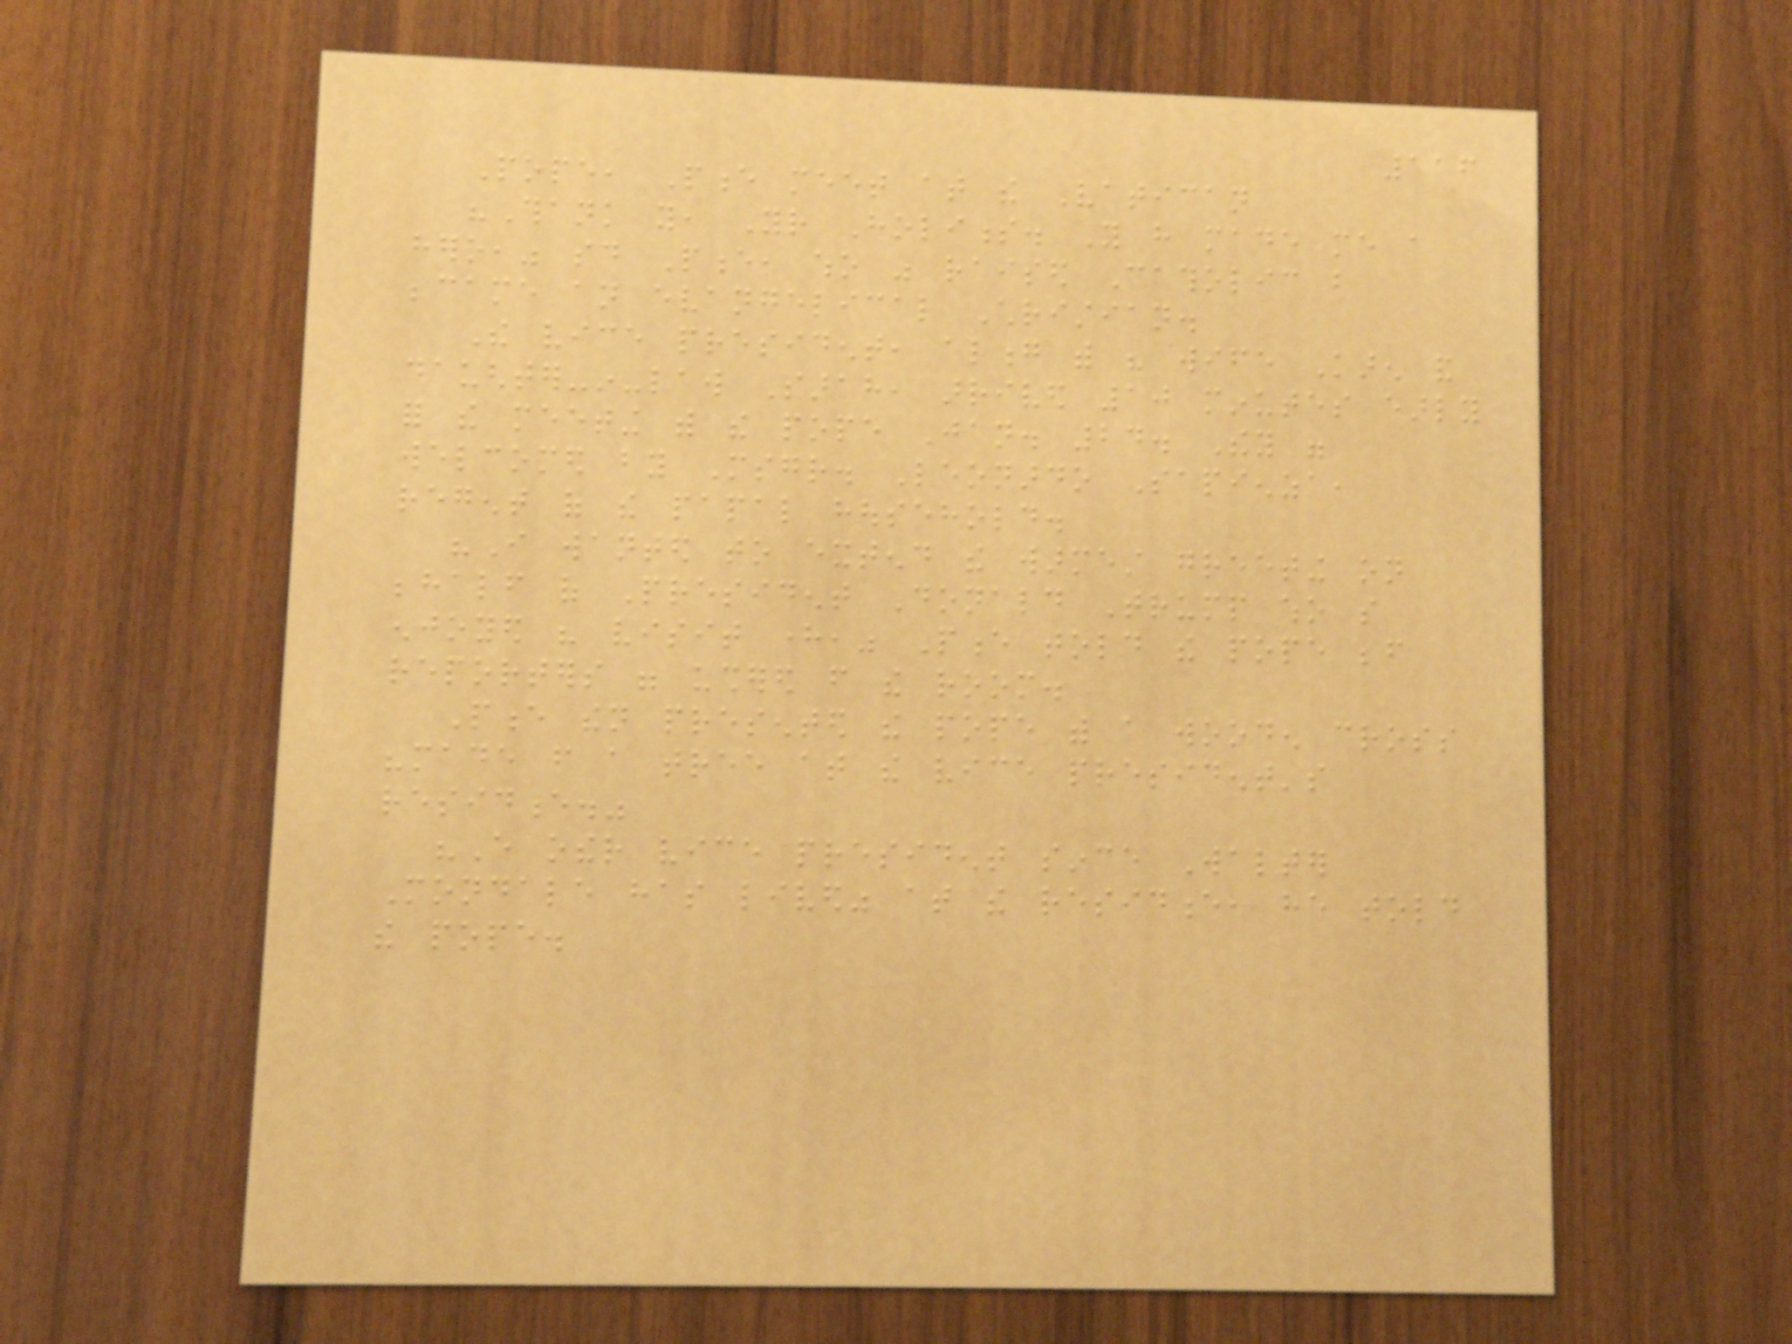116
Pope, Pence meet at the Vatican
"Thank you, Your Holiness. You have made me a
hero," said Pence, who was raised Catholic but
became an evangelical Christian.
The vice president, along with his wife Karen and
daughter-in-law Sarah, arrived 10 minutes early
for the meeting with the pope Jan. 24. They were
welcomed by Msgr. Leonardo Sapienza,
regent of the papal household.
"I wanted to extend the warmest greeting on
behalf of President Donald Trump who so
enjoyed his visit here," Pence told the pope before
reporters were ushered from the room.
Pence then presented the pope with a wooden cross
"made from a tree at the vice president's
residence."
"Every other vice president since Walter
Mondale has lived" at the residence, he told
the pope.
